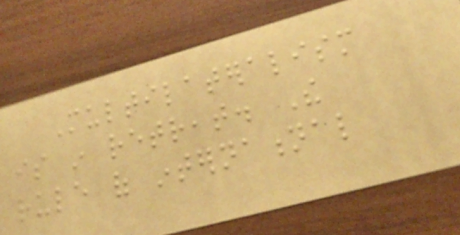Multilateralism
is in retreat. The
rule of international
